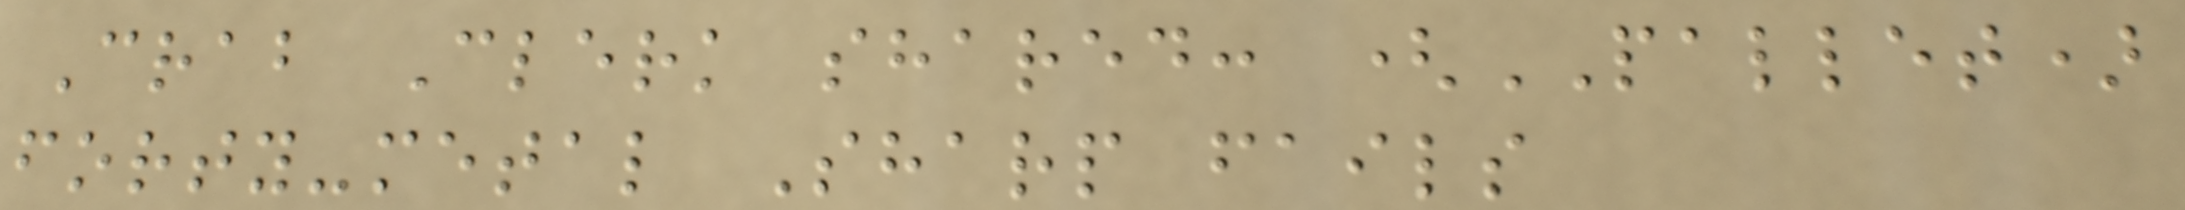Crab Clerk shared: (PALLET)
forty-metal Sharp fails
